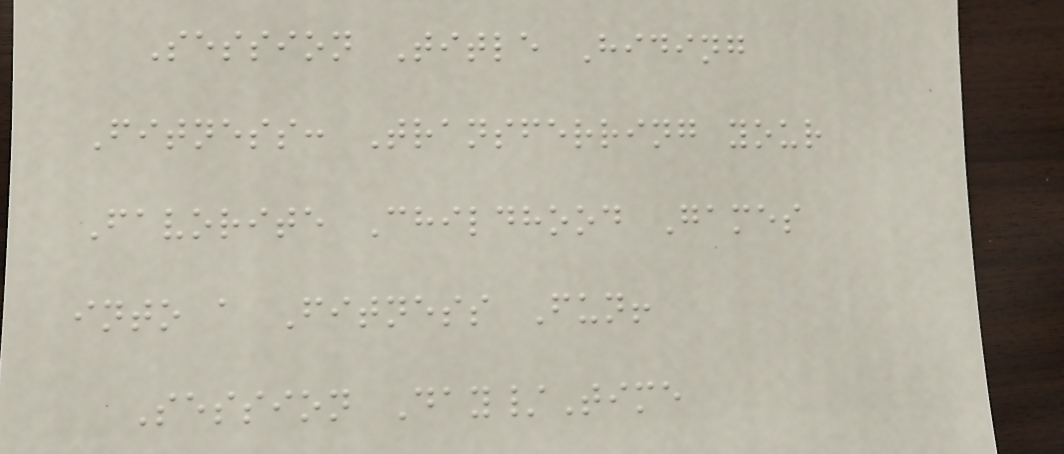Session Title Hiding
Fitness: Transferring your
Favorite Childhood Games
into a Fitness Fun!
Session Day/Time
